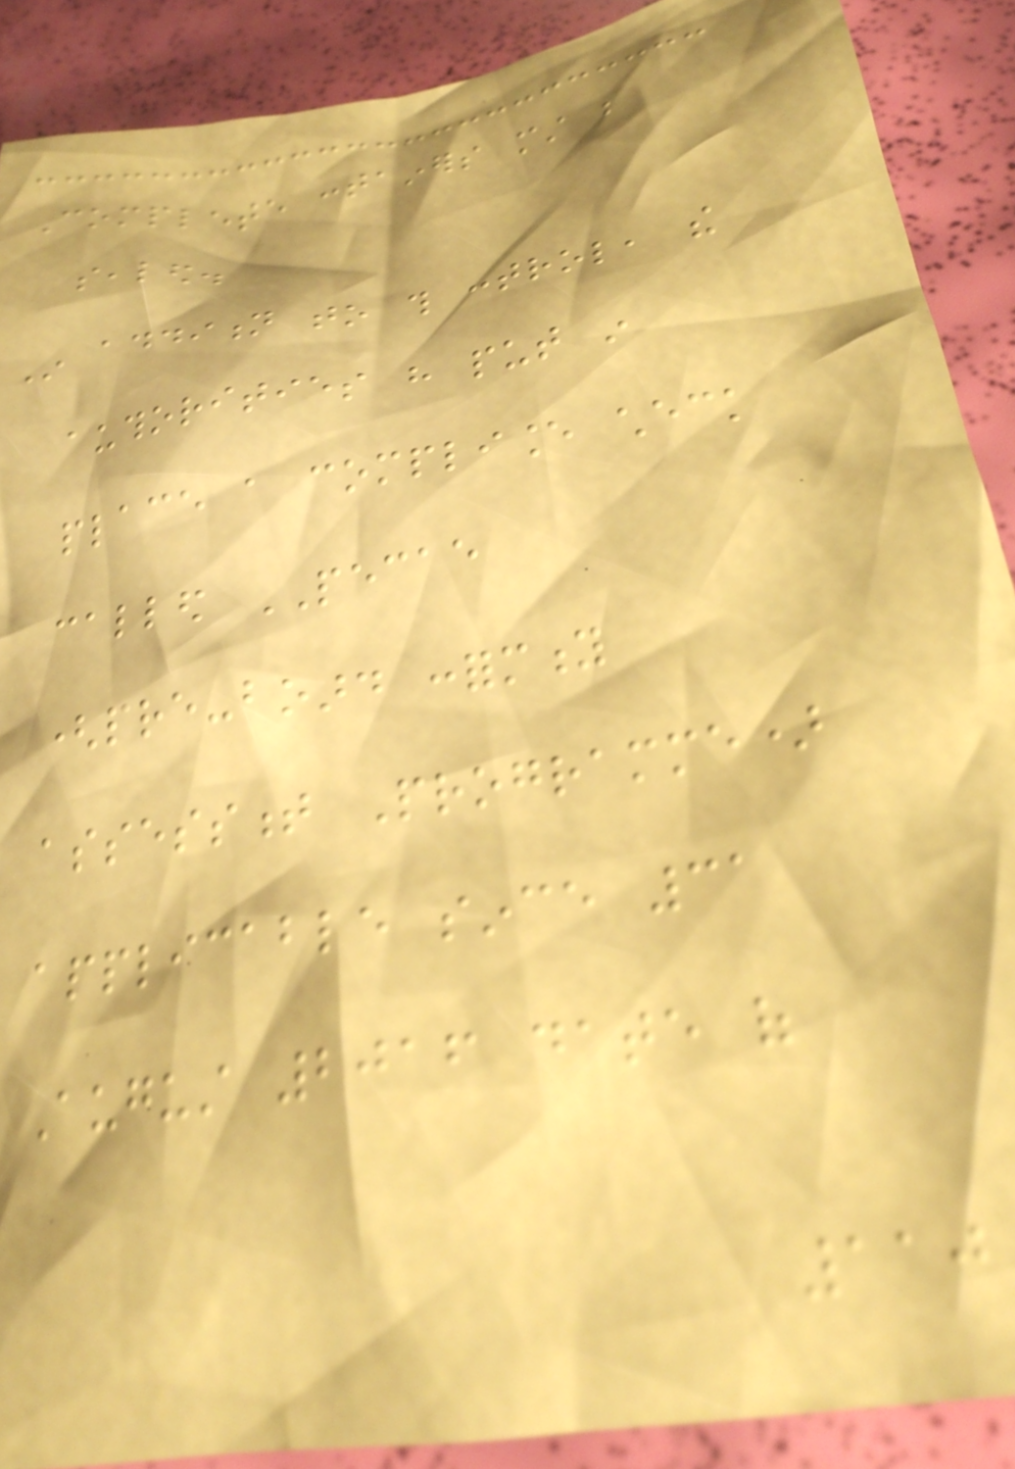Complete containers must be
sealed.
In addition to this control, the
authorities have put in
place a compliance check
called PECAE
(pre-board conformity
assessment Programme)
applicable since 31
August 2016 date of
110
